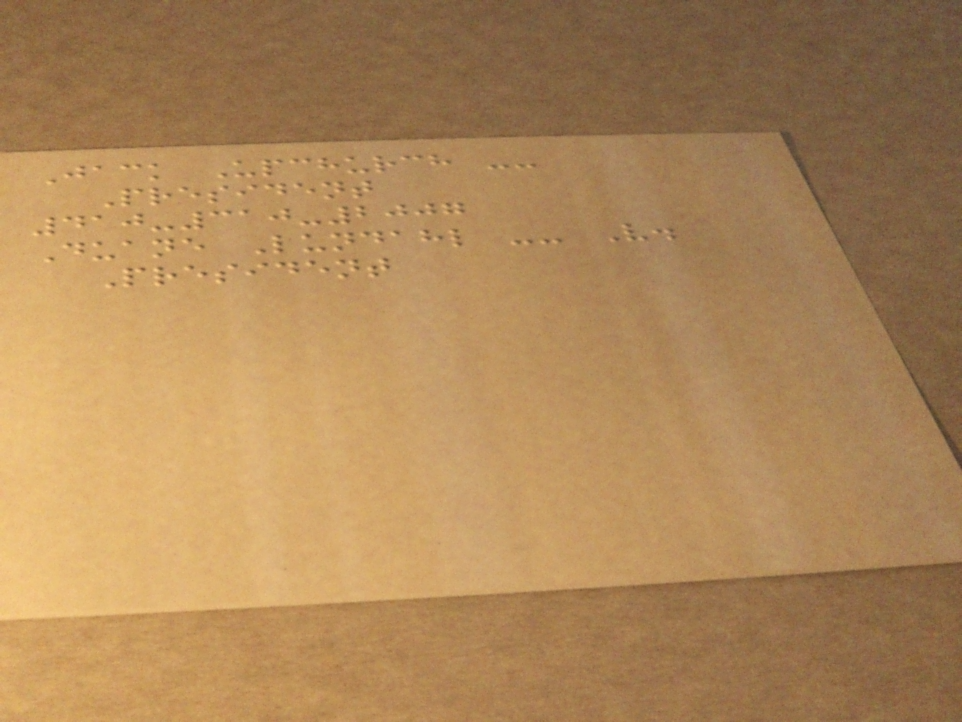Jack Upchurch --
President
410-310-2007
Duane Lundahl -- V.
President
